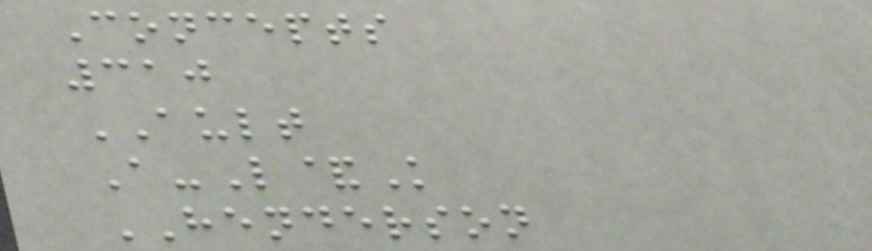Concepts
310
AULT
A-L&K
HENDERSON
